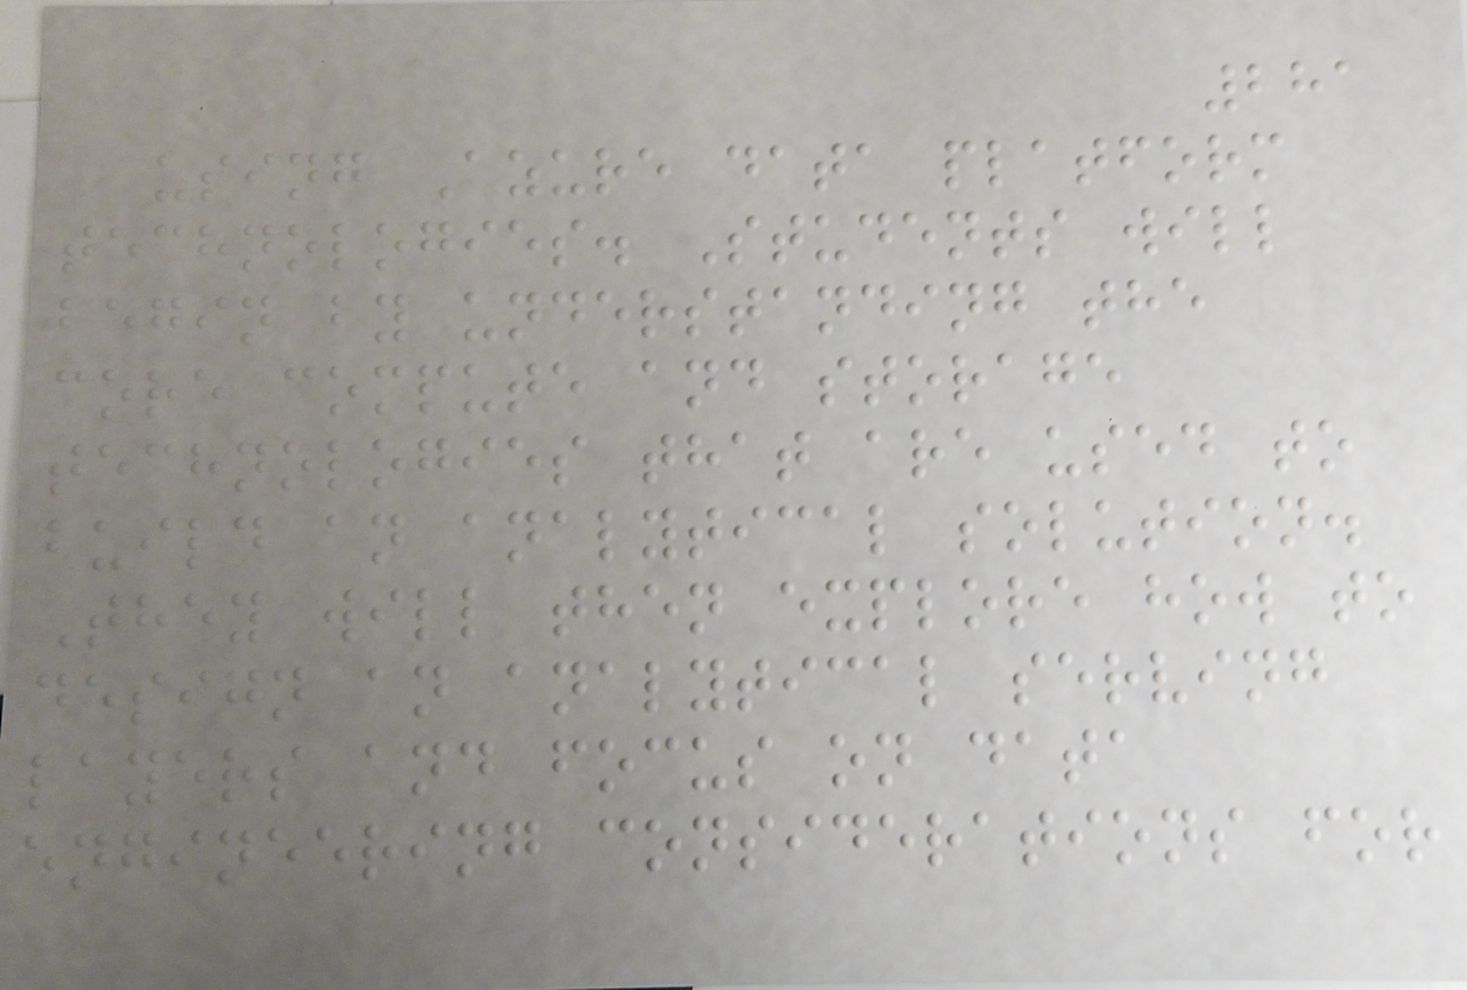281
using Azure data platform
technologies. Students will
begin by understanding the
core compute and storage
technologies that are used to
build an analytical solution.
They will then explore how to
design an analytical serving
layers and focus on data
engineering considerations for
